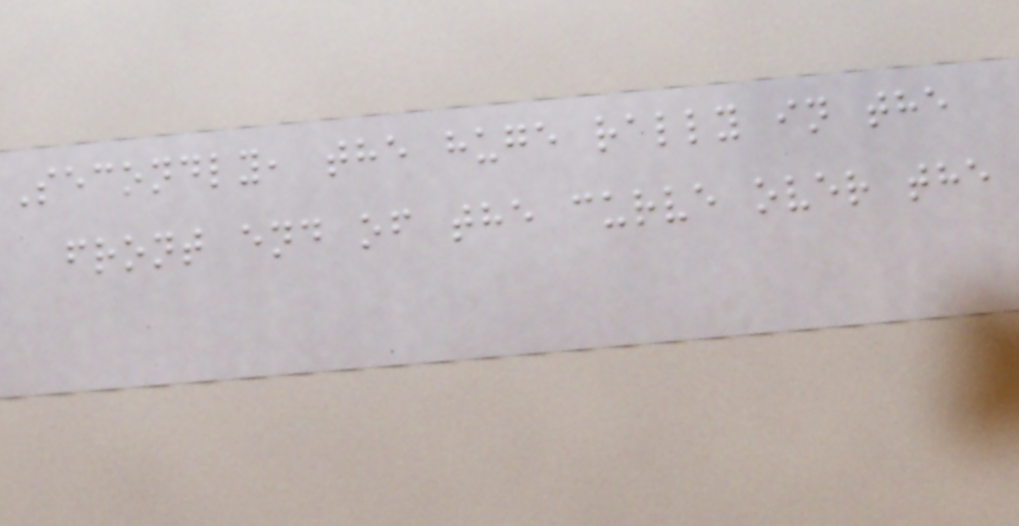Secondly, the huge rally in the
front end of the curve over the
